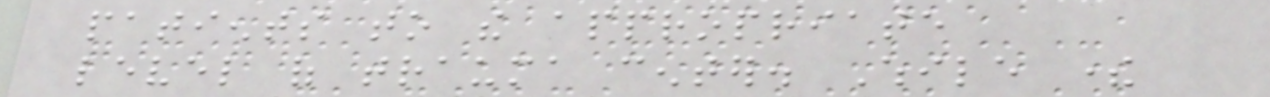patients to the appropriate
level of trauma center. While there
